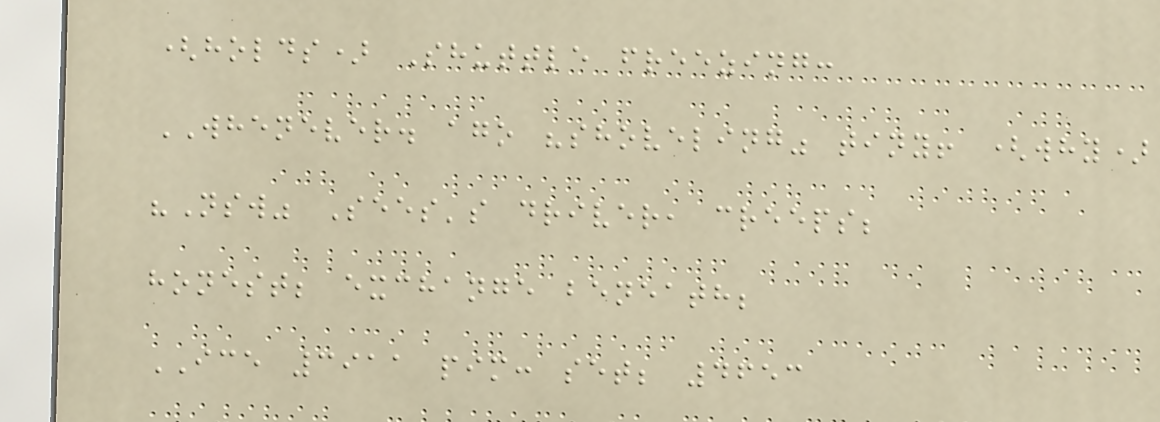(holds) Shuttle freezing:
WHENEVER. ago "shoveling" tiny! (why)
"Nsw" Sees's driver, creeps;
honest; exchange beneath;
ICE 3911 pim: set; 4653
